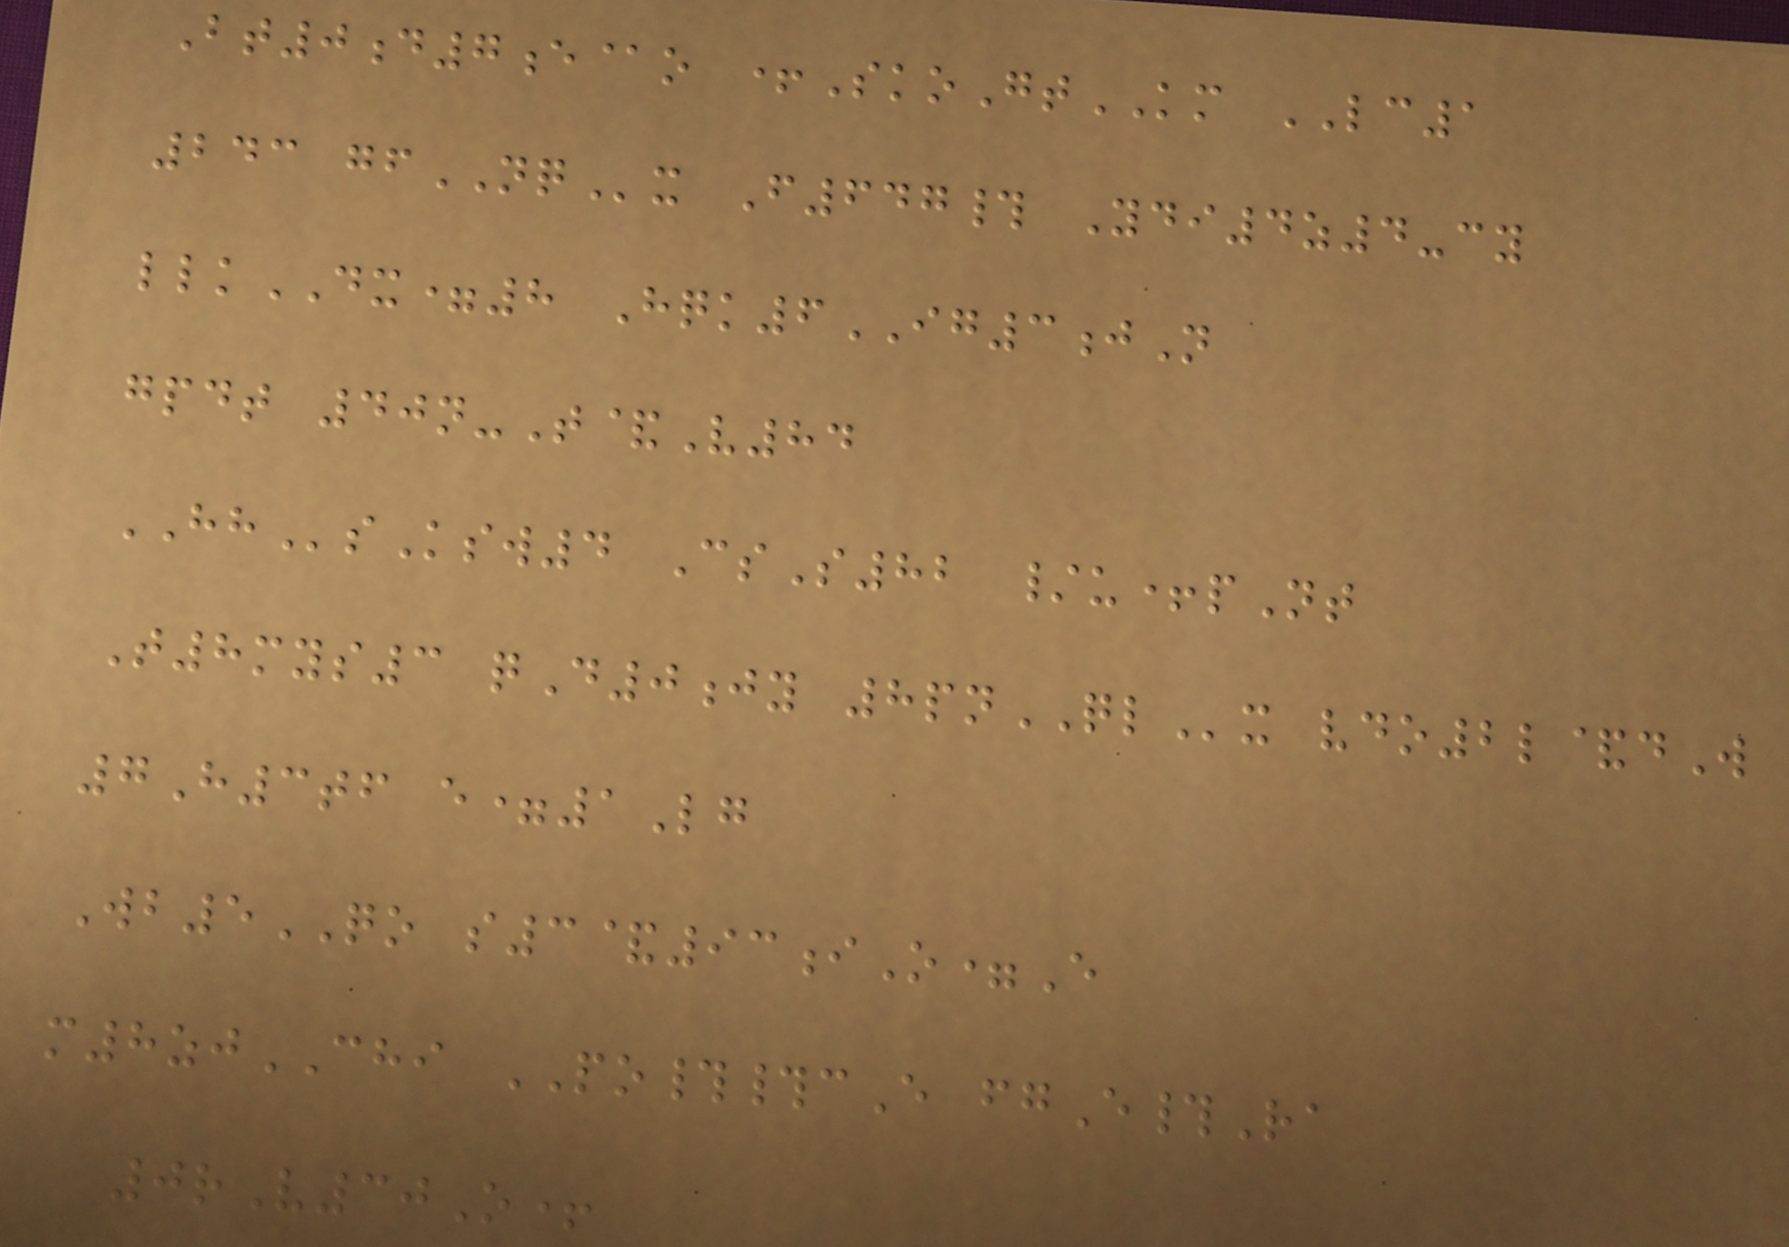Bt0d7e@o +SkoGtKM LC1
243 gfNQx F647# Ydi4z4-cy
llkDX=8 Hqk6IG3jN
gpdt 40n-T&V84
HHsKsw4 CsS82 /u+pNt
T8mys3 qD0jy 8pnQLx vdo2l&dW
7H3tf e=1Lg
Wb5QO s3&93iO=E
m8zjCHI PO##cE fgE#Ra
0rV30O+
